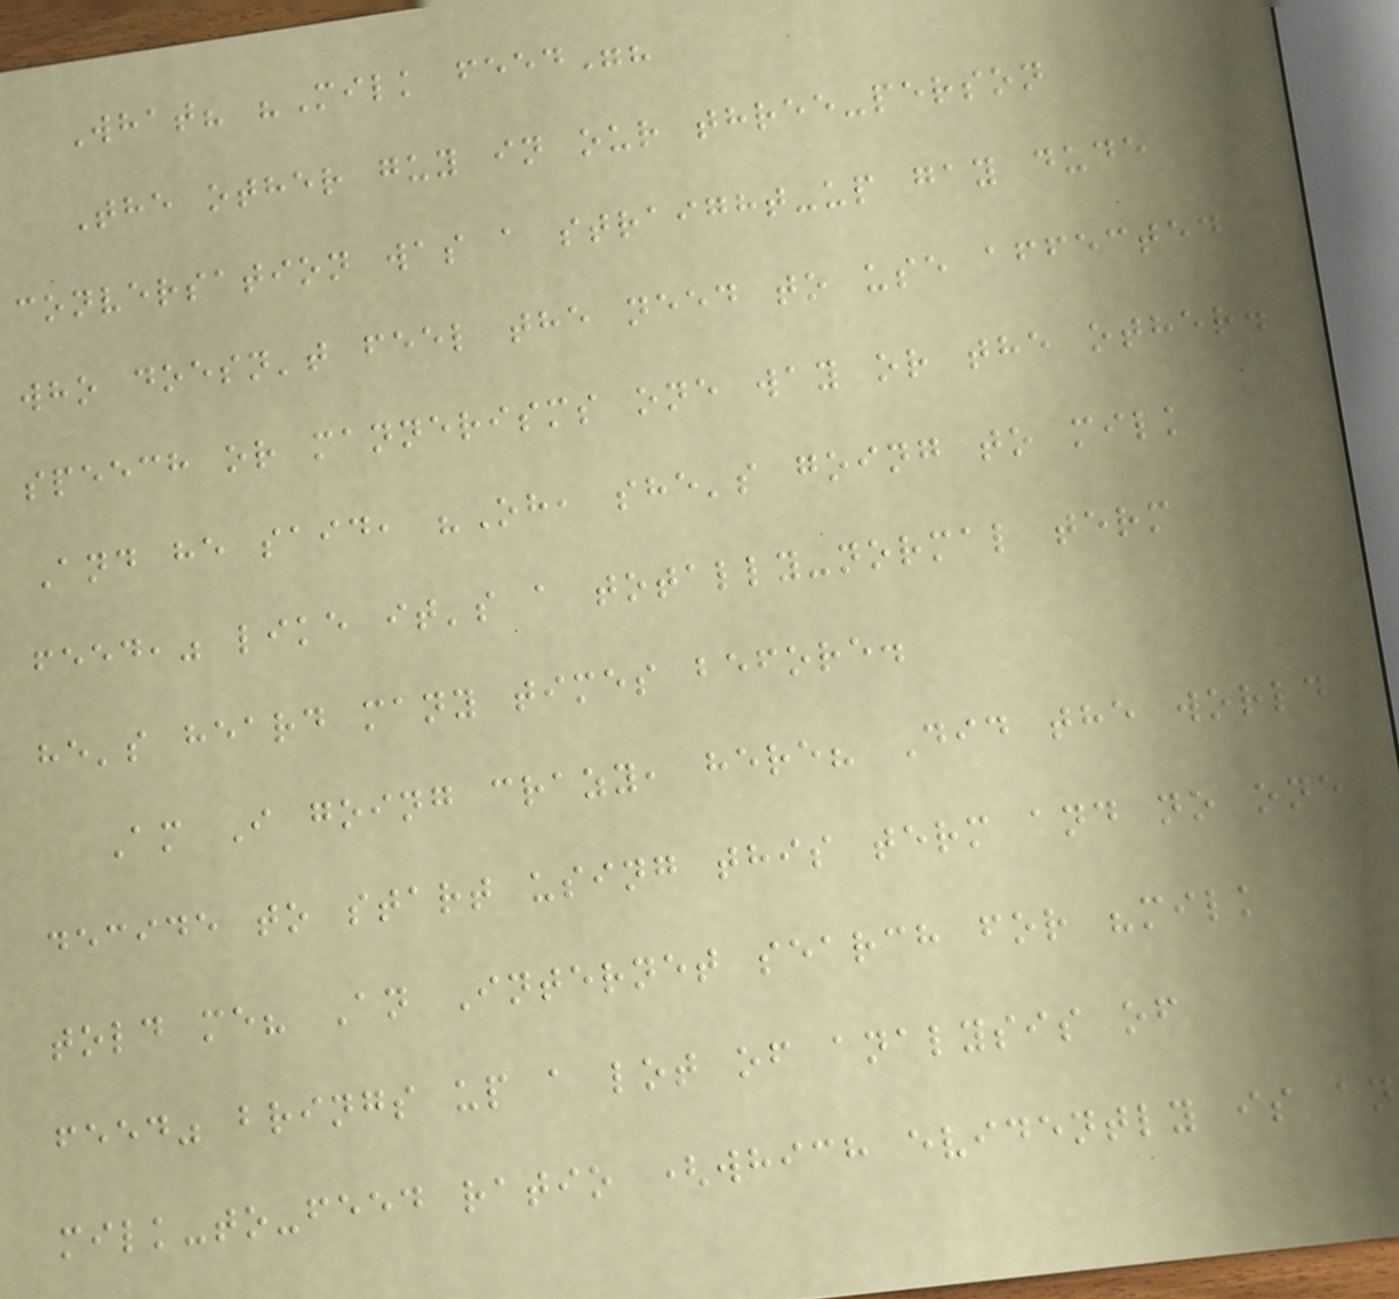What? "Milk feed"?
The other guy in our three-person
conversation was a straight-up gay dude
who doesn't feel the need to use affected
speech or mannerisms one way or the other.
And he said, "Oh, she's going to milk
feed," like it's a totally-normal term
he's heard many times before.
Am I going crazy, here? Did the world
decide to start using this term and no one
told me? An Internet search for "milk
feed" brings up a lot of analysis of
milk-to-feed ratio (which evidently is an
